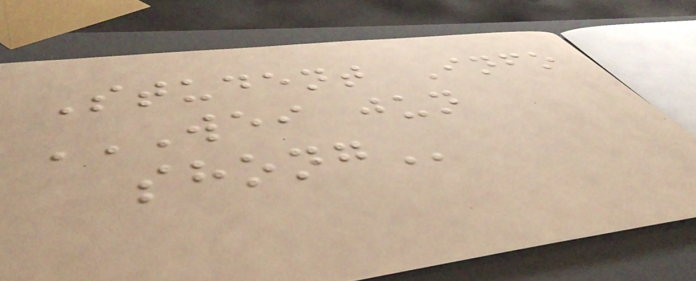Student Info
WEI JUN
SHONG
